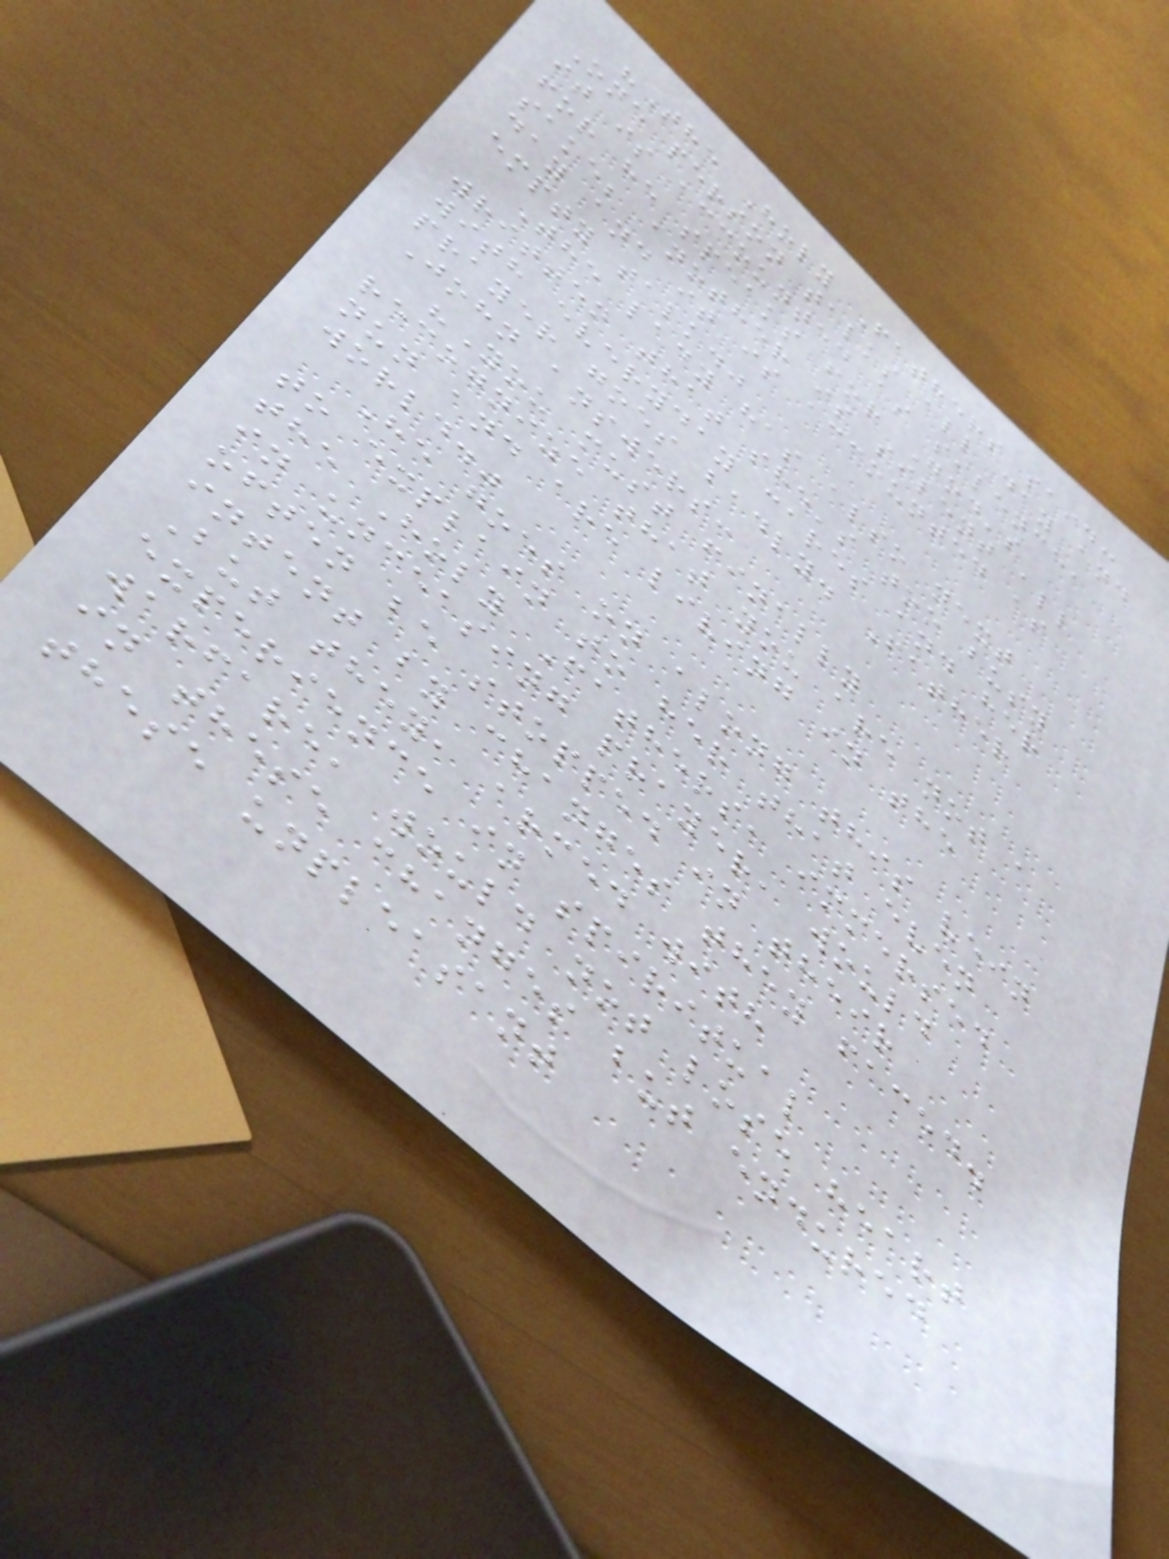"The Holy Fathers said:
One person talks all day and
it is accounted as silence,
for he speaks for God's
sake; another is silent all
day and it is accounted as
empty talk."
The lady has also next
written that she's too busy
with everyday cares and her
prayer goes badly. Father
John answers:
"You must finally
recognize that you are not a
nun and are living in the
world."
He goes on along this vein
to explain to her that even
the Holy Fathers, immersed
in unceasing prayer, would
often be stopped in their
intent by changes they faced.
But they, armed with
experience in spiritual
warfare, would not lose heart
in these changes but endured
these unpleasant
